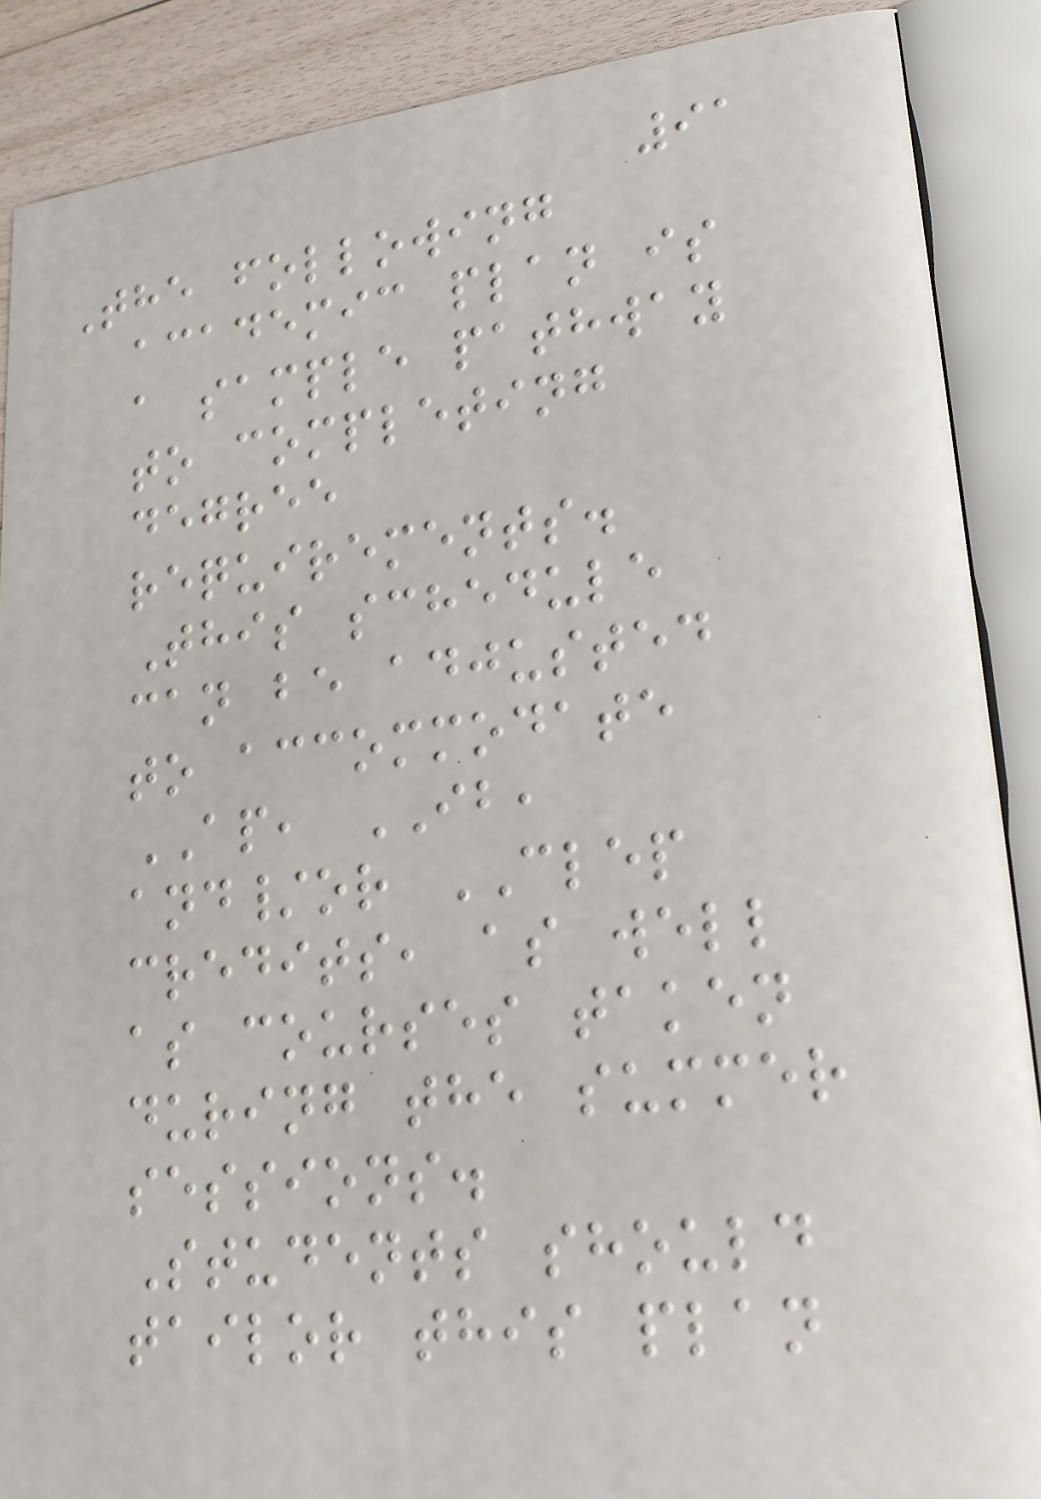91
The following
academic plan is
a sample pathway
to completing
degree
requirements.
This schedule
can be adjusted
to accommodate
AP, IB,
and/or CLEP
credits, as well
as courses taken
during the summer
sessions.
Students should
tailor this plan
